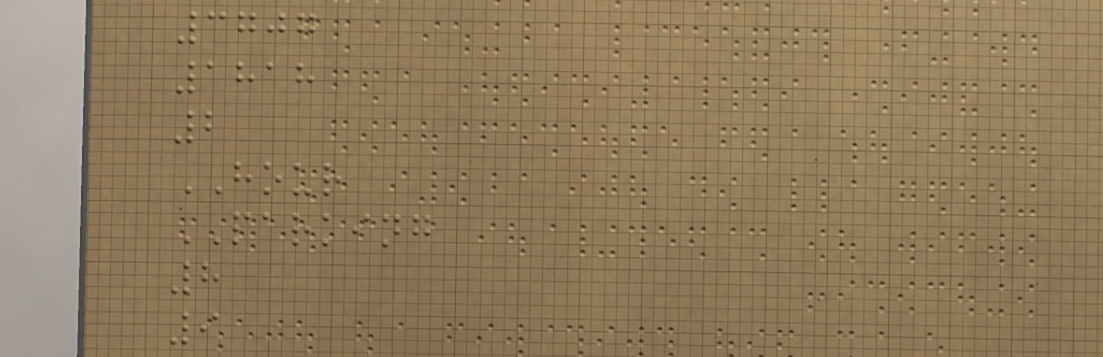3707
1818
2
HOUR
PARKING
8
9
